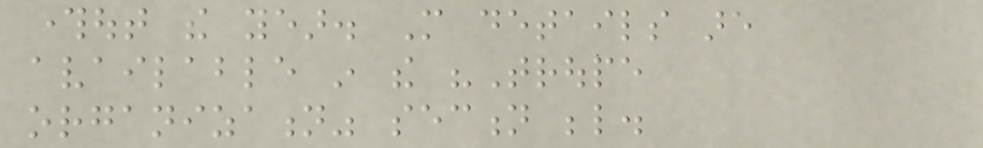throughout the year. More details are
available in the "Troupe
organization" section below.
